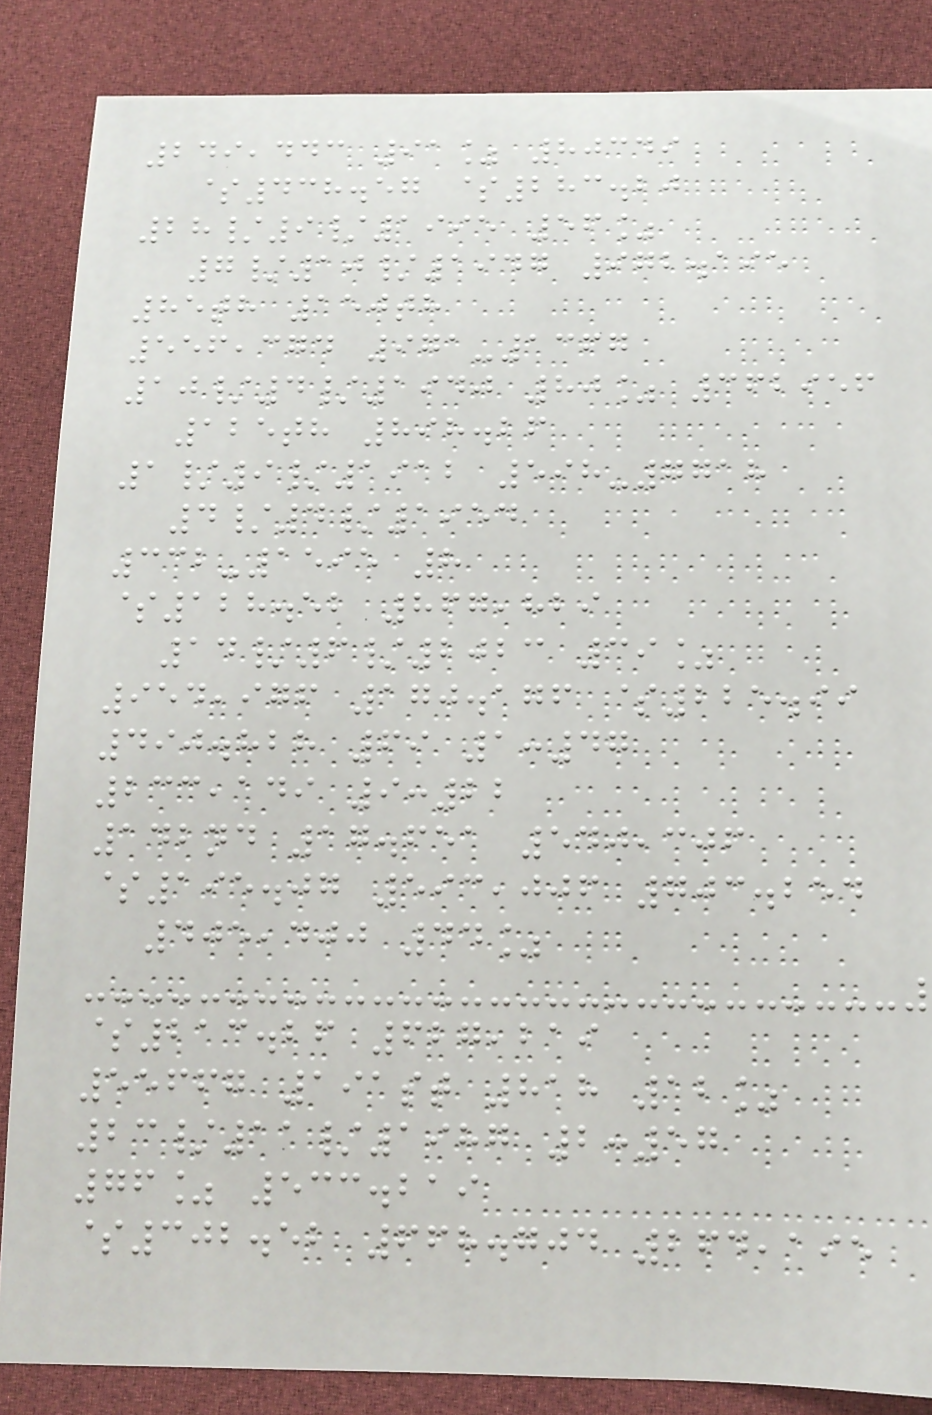249,443 91% 80349
$438.57 $283.20
28/9/1995 56%
7/10/1947 972.195
85th 150th
556,374 971-1367
10/4/1940 80% 362956
125th 898.26
1/9/1912 598-7718
4/4/1954
332-1595 8
$128.52 867,829
14/6/2023 39%
954,976 170.176 $225.99
490.828 69 1:47
233,149 9:22
142nd 17.651 540,306
$195.07 593,006 703.254
405,400 44%
$213.26 627,219
55667 191st 818 12%
23/11/1987 2:57
76% 533.219
$302.52 668.704 264,195
